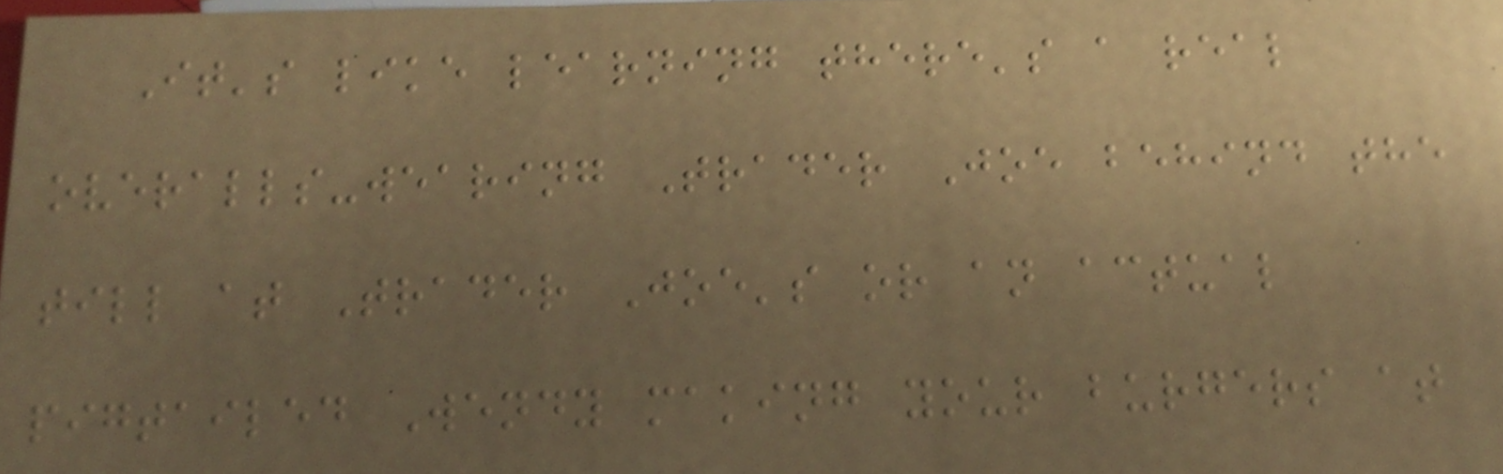It's like learning there's a real
overalls-wearing Trader Joe behind the
till at Trader Joe's or an actual
pigtailed Wendy making your burgers at
